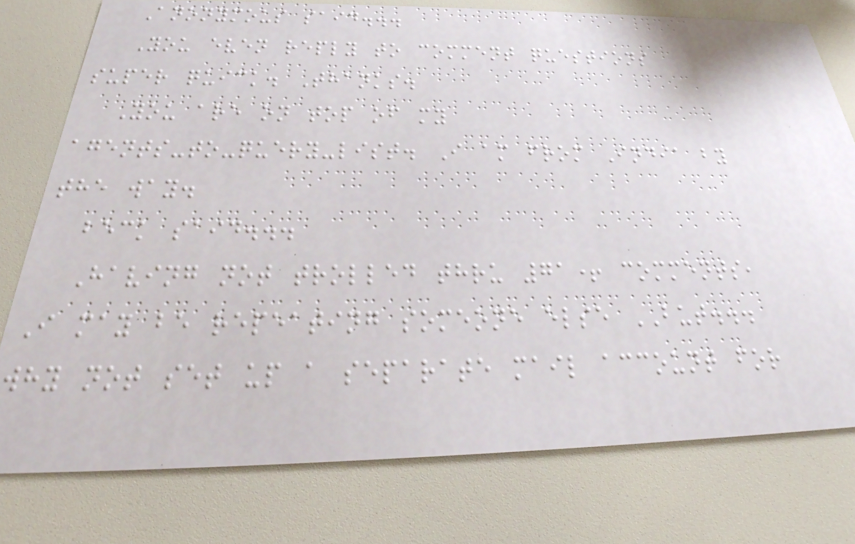Anonymous said...
You even reply to comment questions
super quick. Thanks.
You are on top of my
agents-to-query-list. I am from India by
the way.
beck said...
Having not trolled thru 71+ comments,
I may be repeating someone else BUT...
why not set up a separate mail account for
